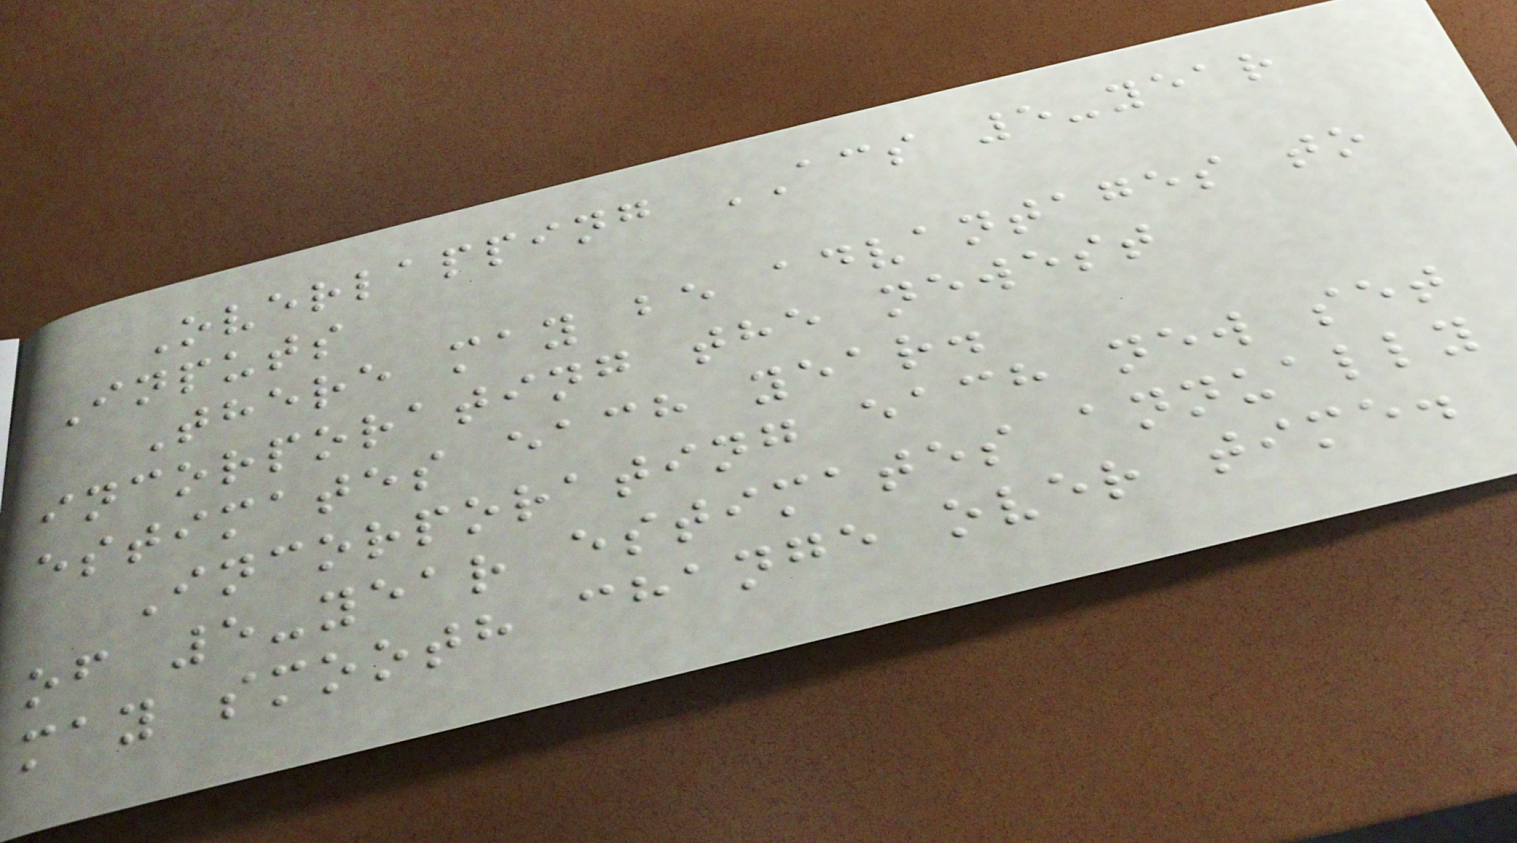Overlapping ACS 5-year
Inputs
There may be advantages to
incorporating the newest
estimates each year.
Incorporating each new set
of 5-year estimates annually
may smooth change over time.
